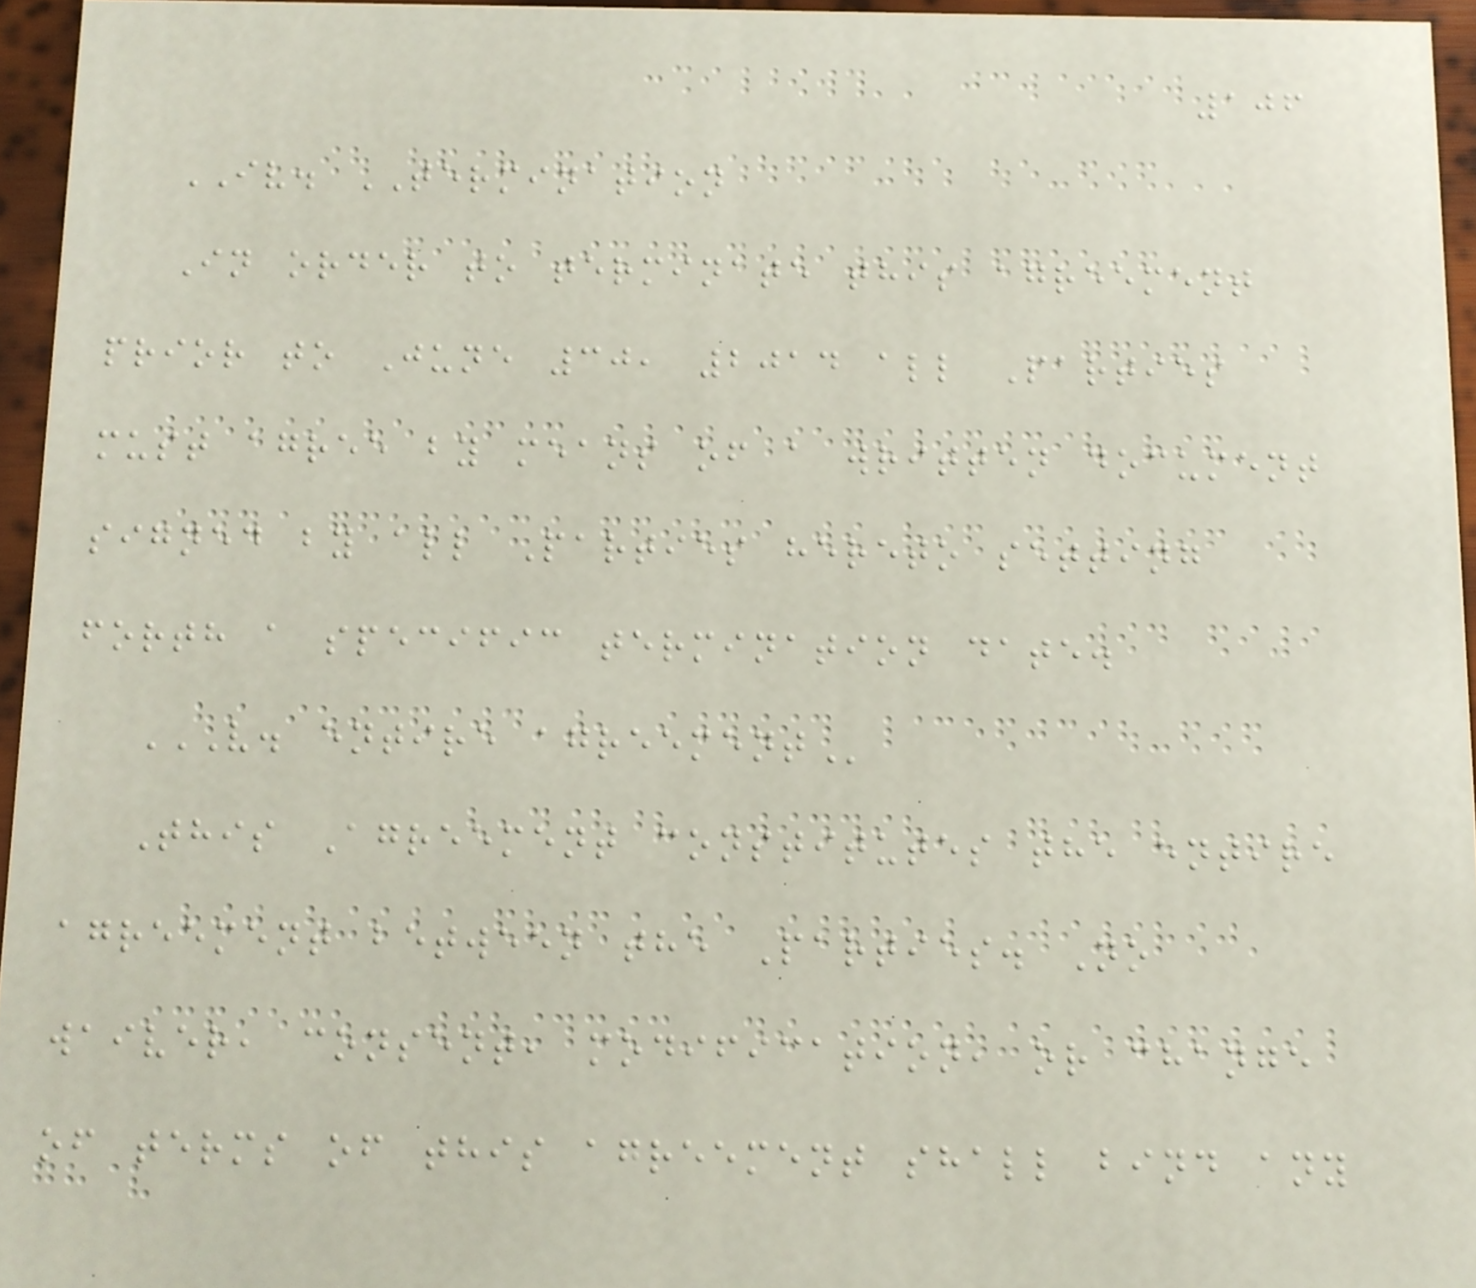106
IV. TERMINATION
In order to terminate this agreement
prior to June 30, 2014 all Parties
must agree by means of a written document
signed by all Parties hereto setting
forth a specific termination date.
V. ENTIRE AGREEMENT
This Agreement constitutes the entire
agreement between the Parties. No
waiver, consent, modification, or change
of terms of this agreement shall bind any
